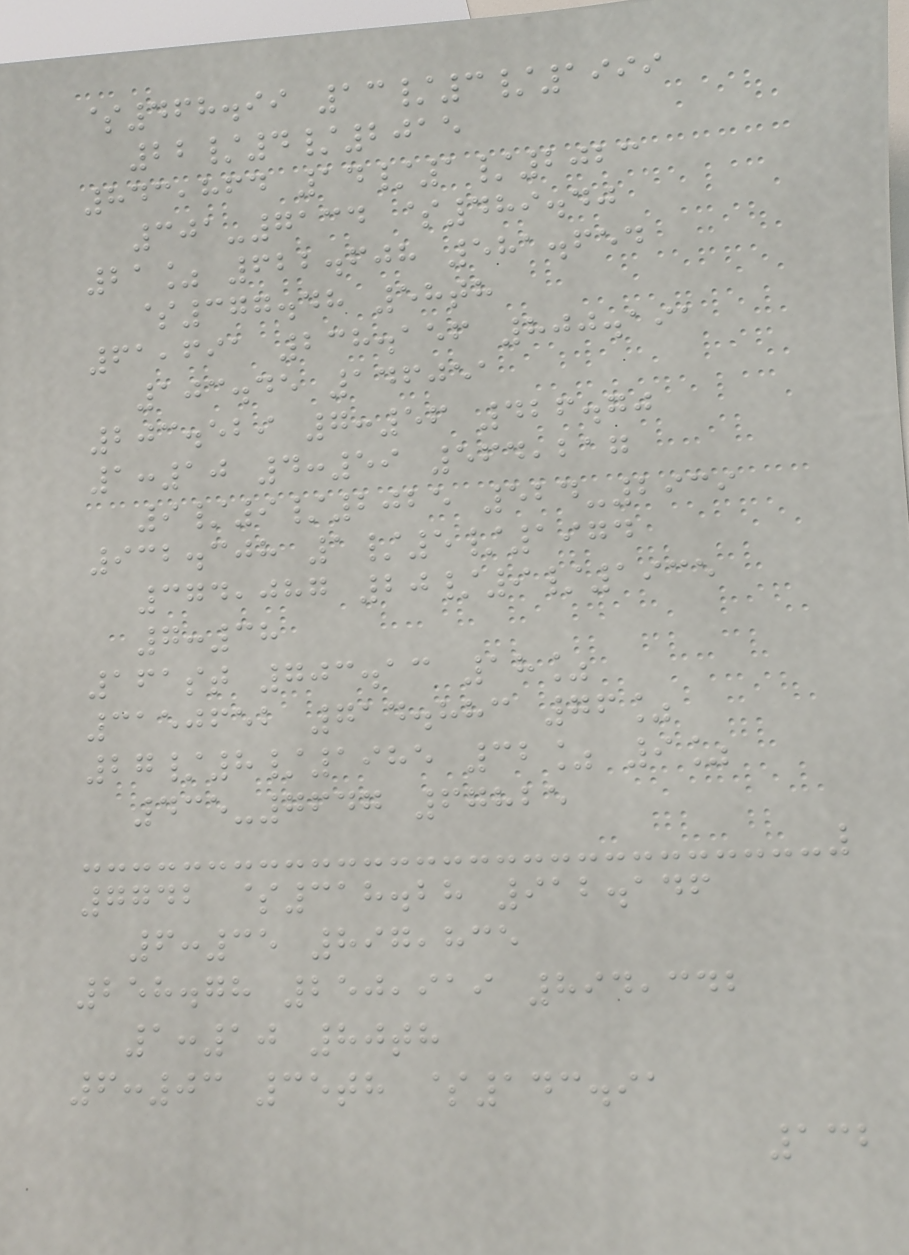$468.99 13/3/1999
22/4/2015
843,864 14/1/2023
301-7134 $489.40
21% 622.608 581.654
$377.48 58th
61,691 238.156 800.191
103.45 146051
203.529 7:56 426.70
1:10 4:59 564,217
9/9/2025 524-2939
932.308 1/5/1974
374,087 20/9/1935
7:38
161st 703.13 18%
3150652 714.883 76%
27/8/1985 32% 9%
435-7647 67825
7742 $318.28 912.146
6:35 897,835
258.78 250,919 894,342
1:10 80th
6:03 35th $143.91
132
